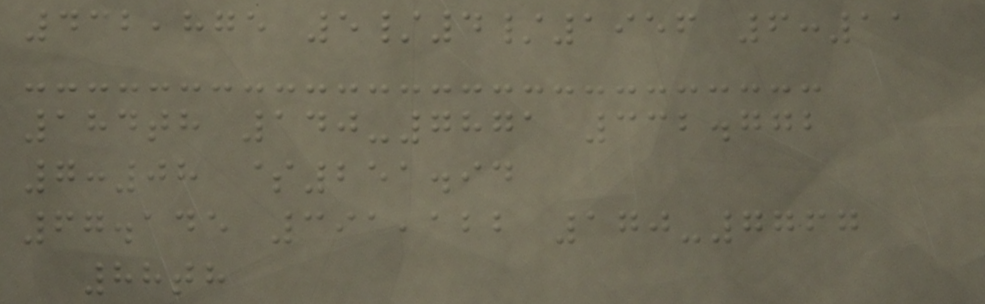432,875 5/4/1956 6:11
184th 140-7871 332.772
7:08 $251.94
67.145 391,122 170-7767
88th
